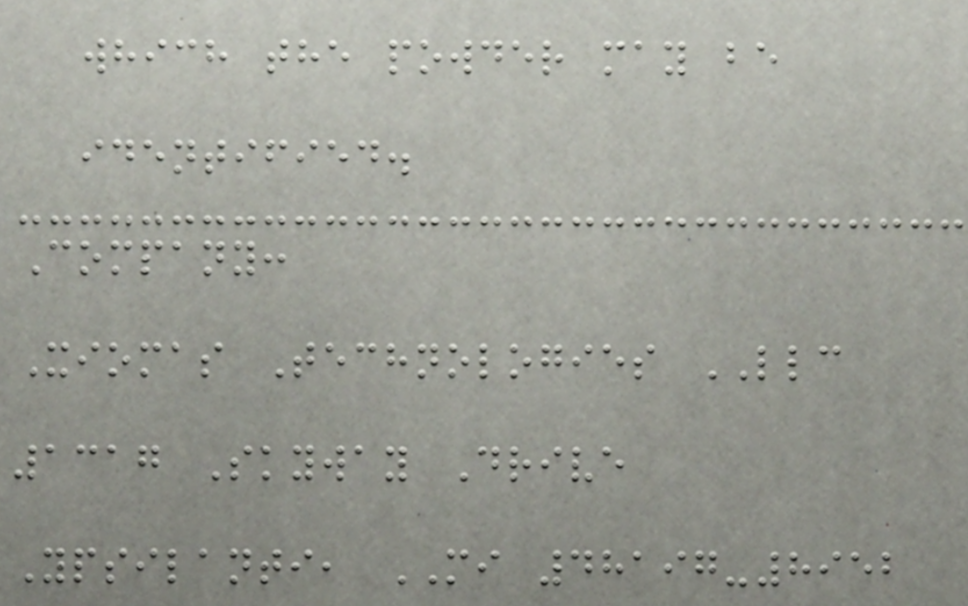which the powder may be
identified.
Company:
Xiomas Technologies LLC
1317 Skyway Drive
Ypsilanti, MI 48197-8952
